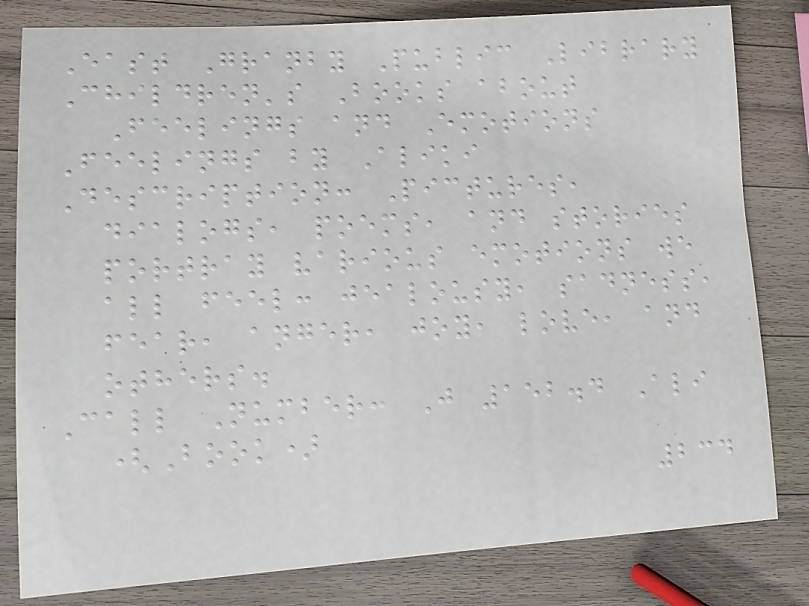East Granby Public Library
Children's Books about
Feelings and Emotions
Feelings by Aliki
Description: Pictures,
dialogs, poems, and stories
portray various emotions we
all feel: jealousy, sadness,
fear, anger, joy, love, and
others.
Call Number: J 152.4 Ali
(Book)
234
